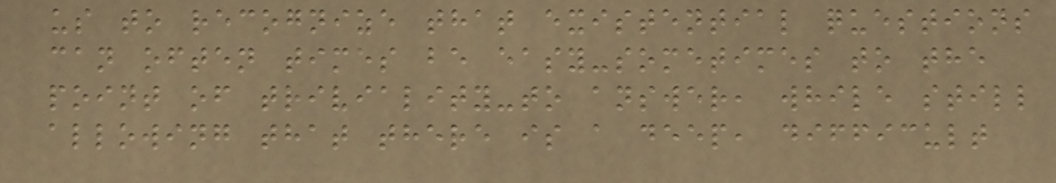us to recognize that existential questions
can often times be easy-sometimes to the
point of triviality-to answer, while still
allowing that there is a deep, difficult
